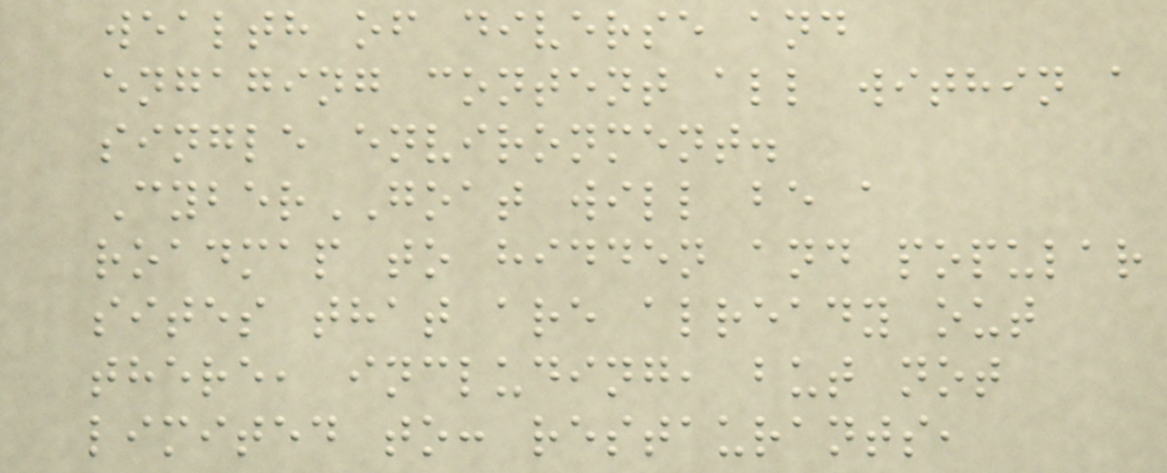wealth of diverse and
engaging content all within a
single environment.
CyberGOAT will be a
roadmap to hidden and popular
sites that are already out
there, including, but not
limited to: restaurants,
